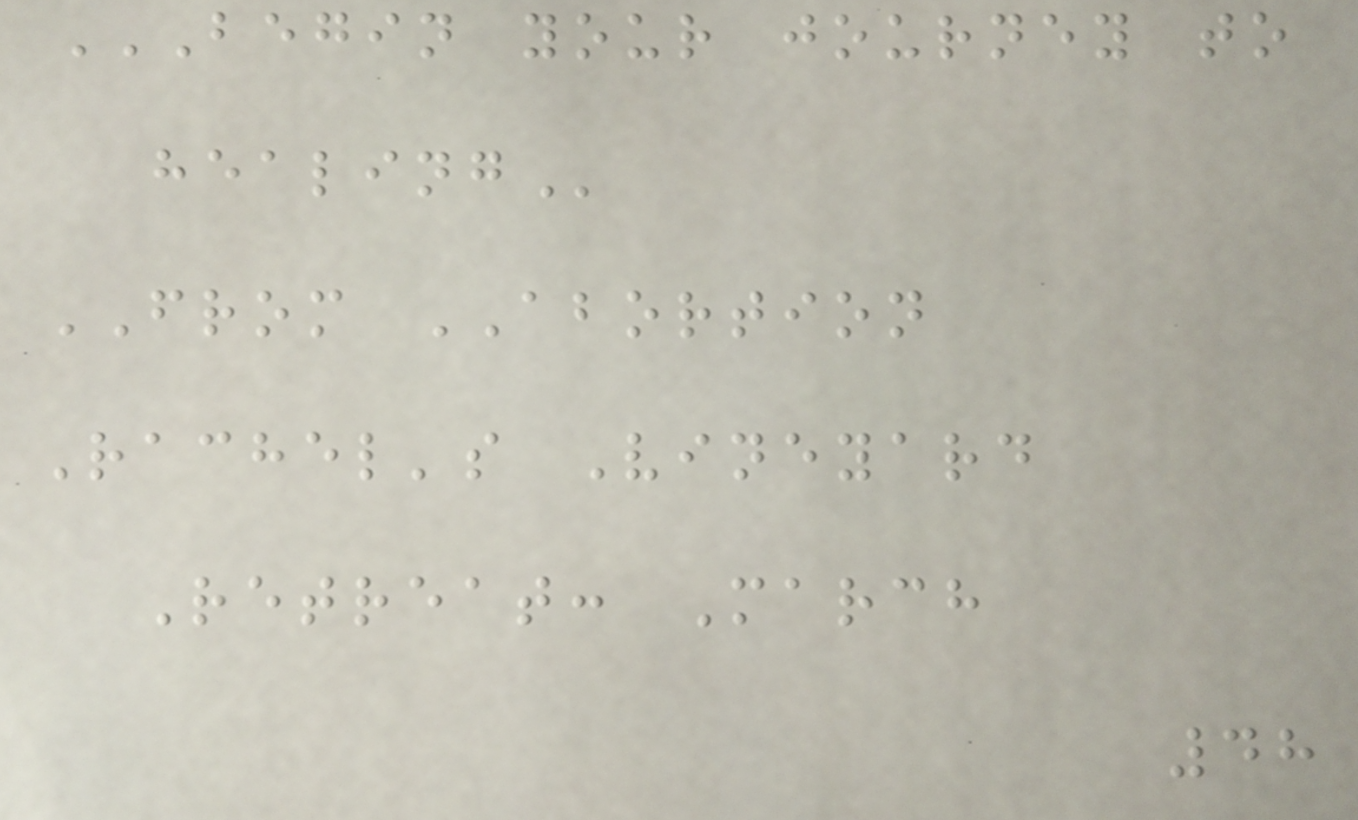BEGIN YOUR JOURNEY TO
HEALING
FROM ABORTION
Rachel's Vineyard
Retreat: March
48
